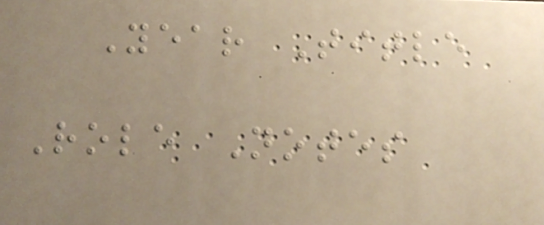Year Title
Role Notes
